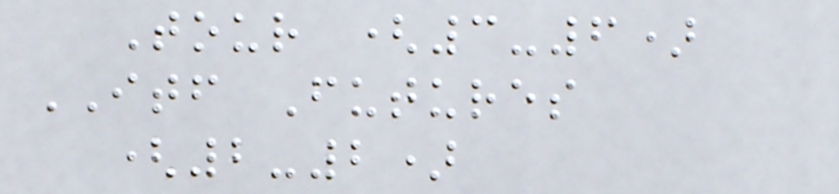Tour (3-6)
ITF Futures
(2-2)
